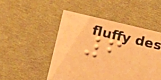6
